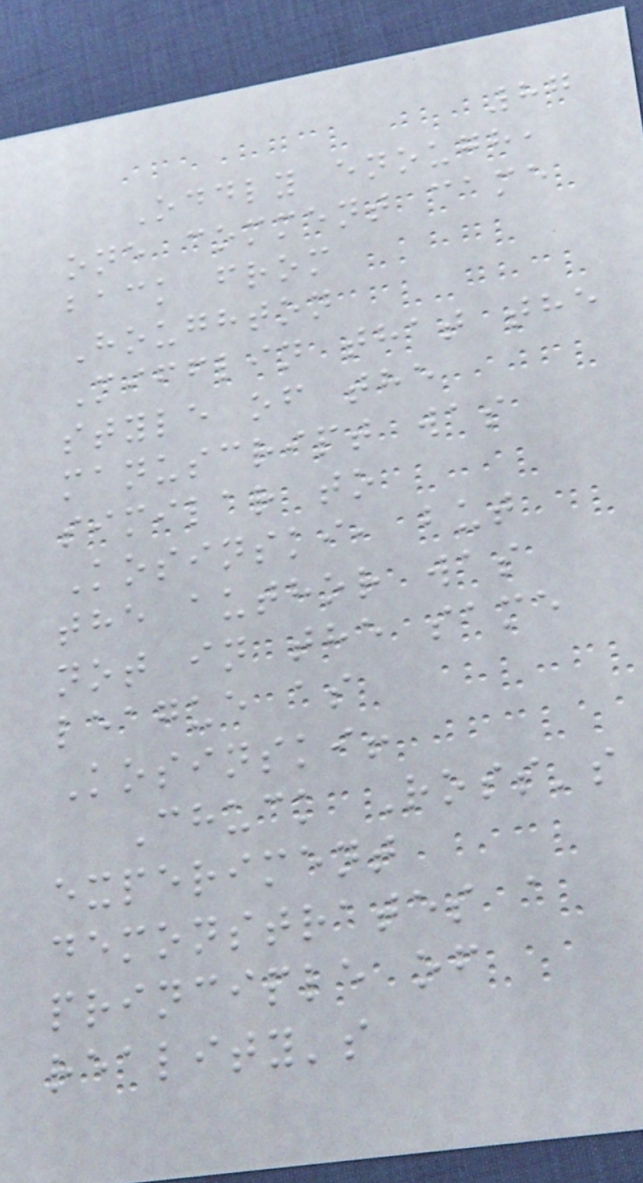87
Oddly enough,
one comment came
back from
Houghton
Mifflin that the
style of the
manuscript was
similar to
Kosinski, but
the author was
not in the same
league as
Kosinski!
Chuck Ross's
experiment
demonstrates a
principle of
reality's
